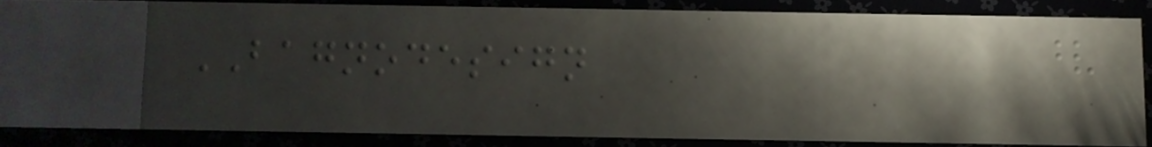BAGNODESIGN
